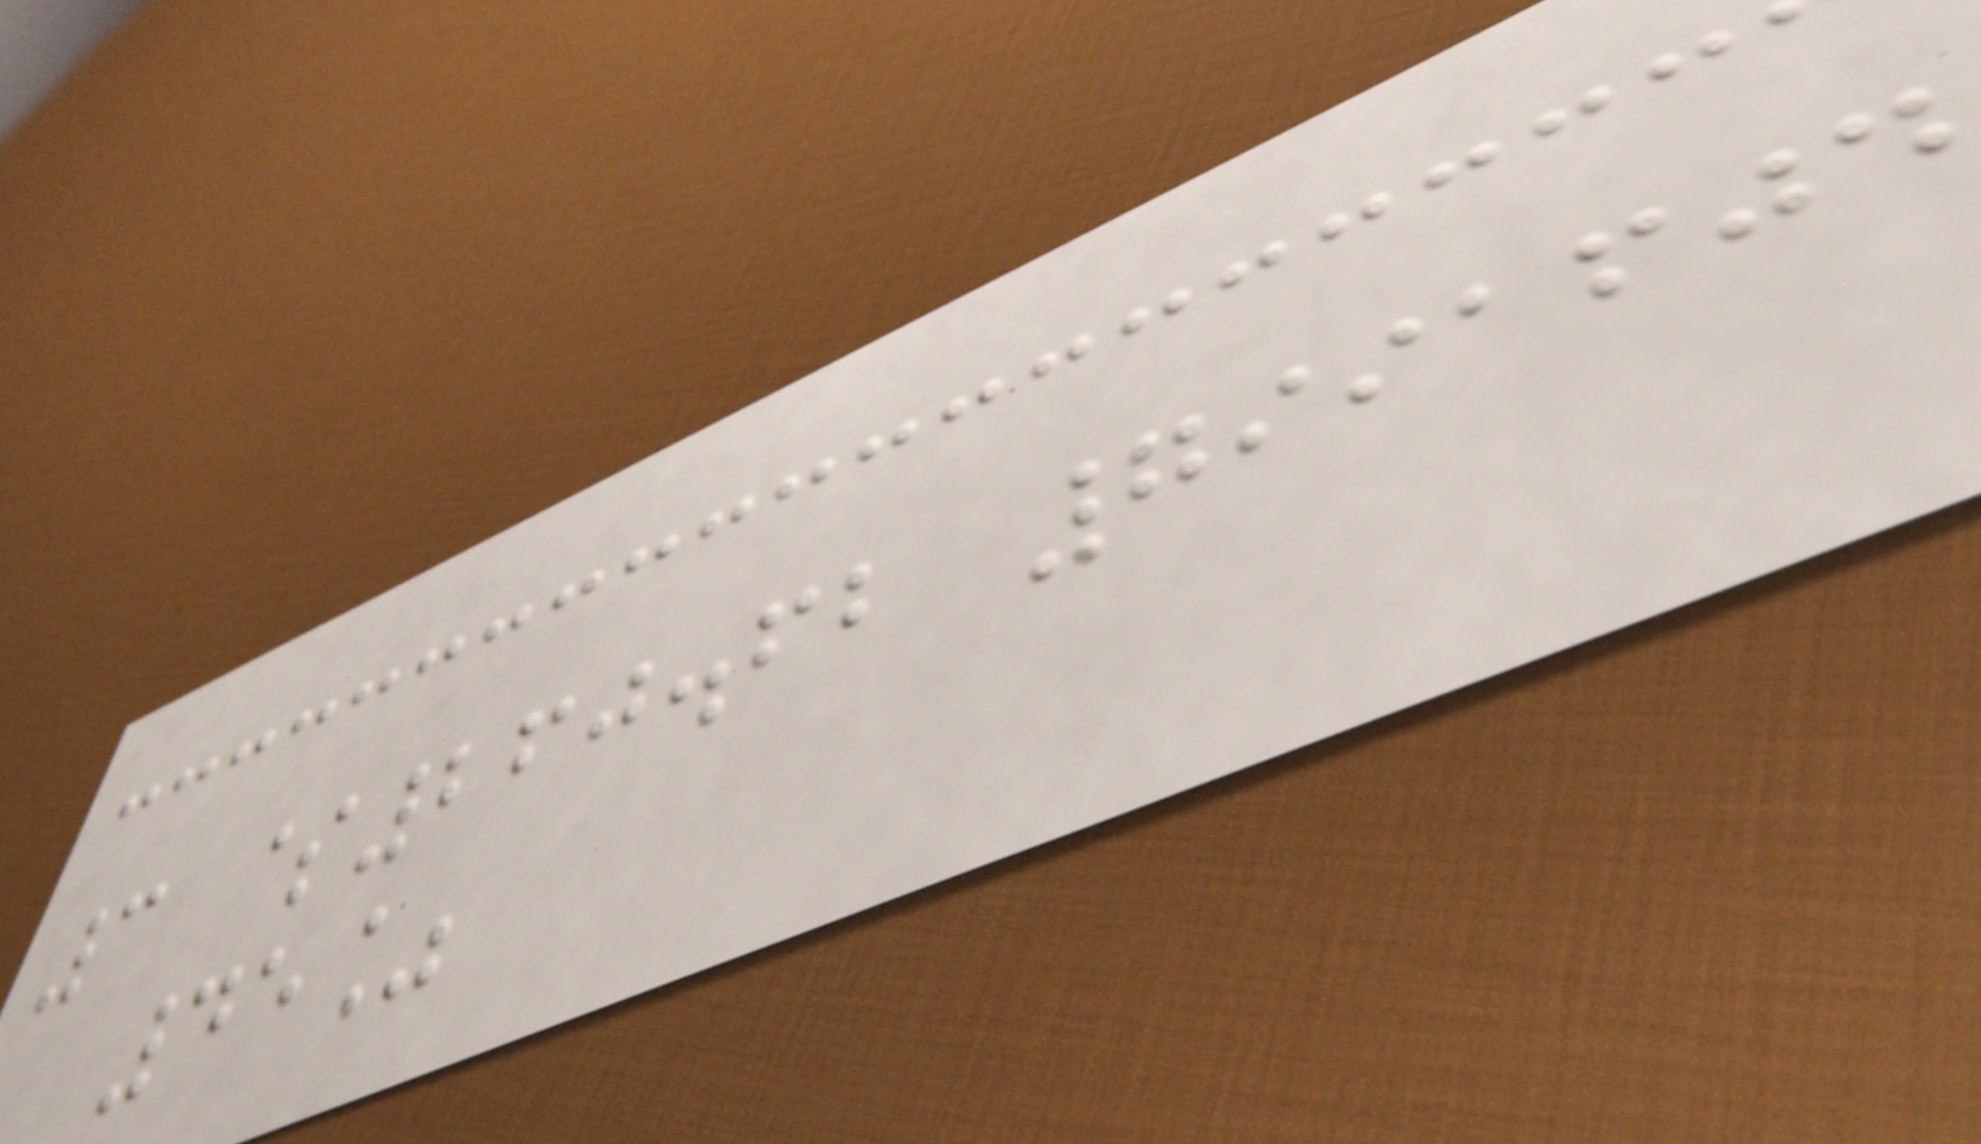3 $260.62 7991604
45%
